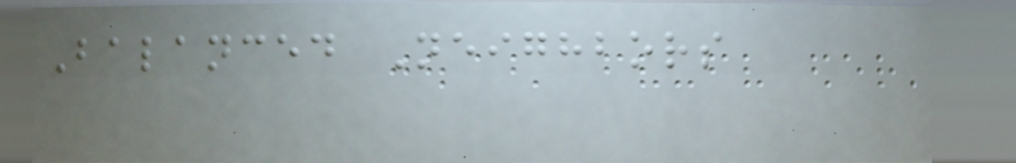Balanced Neighbors
